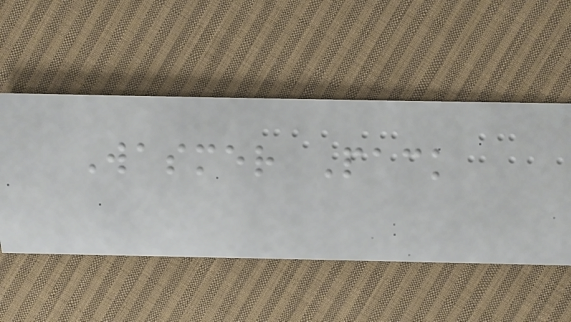Wasmer Pack
